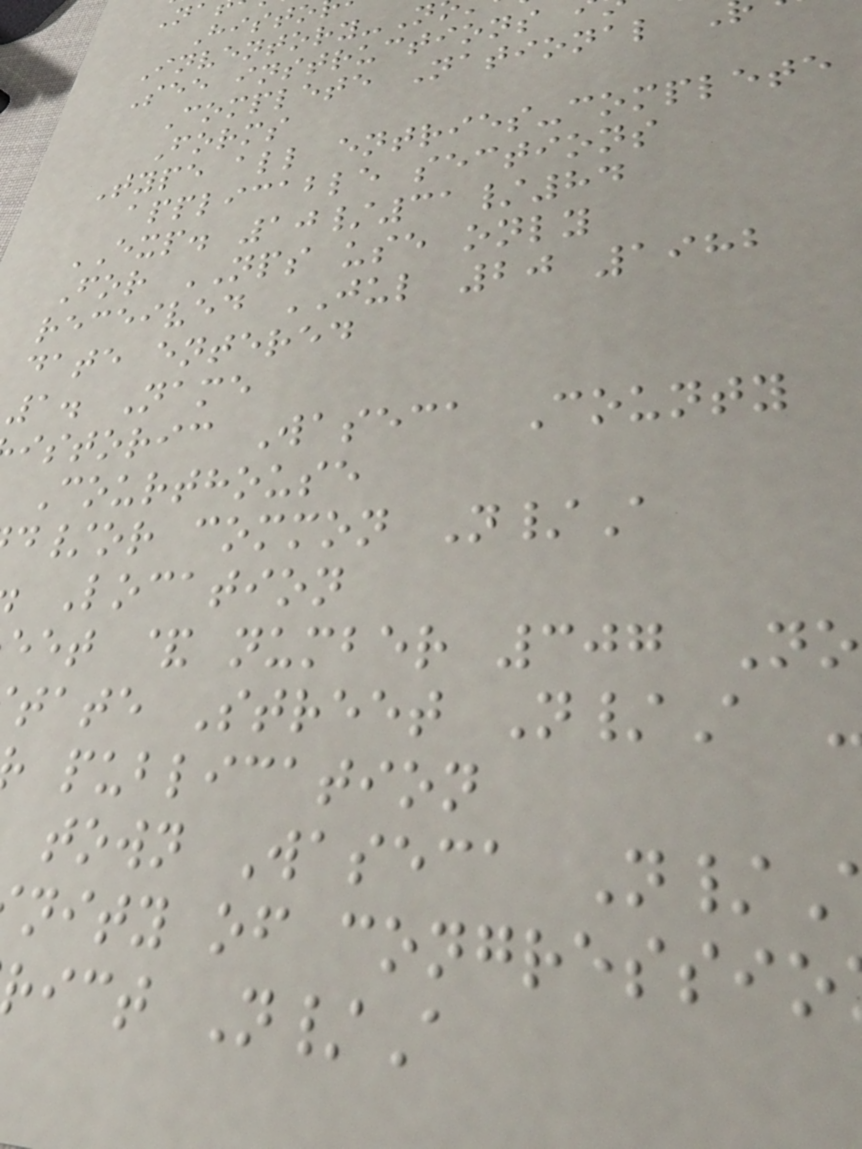Histo
Inventory-N
See instructions
Complete National
Forms
Type all entries-complete
applicable sections
EXP. 10/31/84
For NPS use only
received JUL 20 1982
date entered
1. Name
istoric Waseca County
Courthouse
d/or common N/A
Location
eet & number 307 No
tate Street N/A
publication
town Waseca N/
nity of congressio
ict N/A
